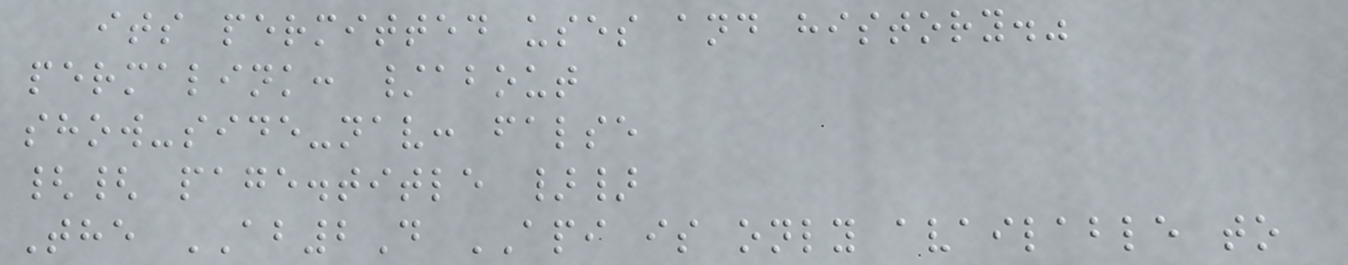its permitted uses and history."
permalink: /about
show-side-nav: false
{{ page.title }}
The AB2D API is only available to
